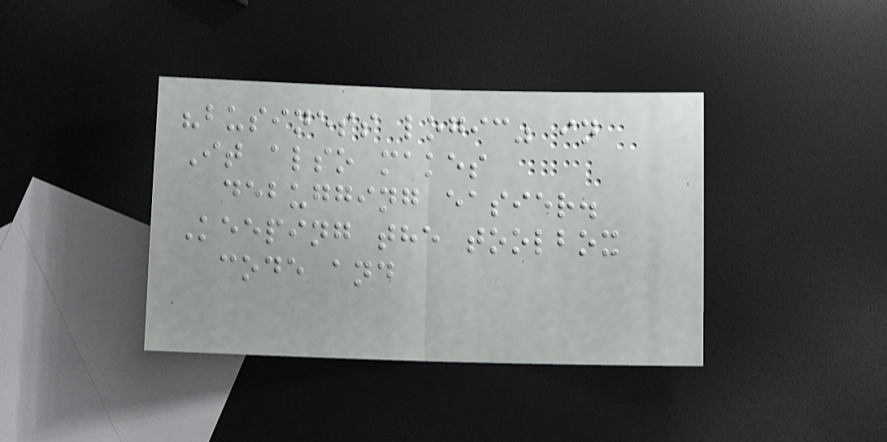"business logic" in
It also makes
debugging easier.
Keeping the toolbox
code and
